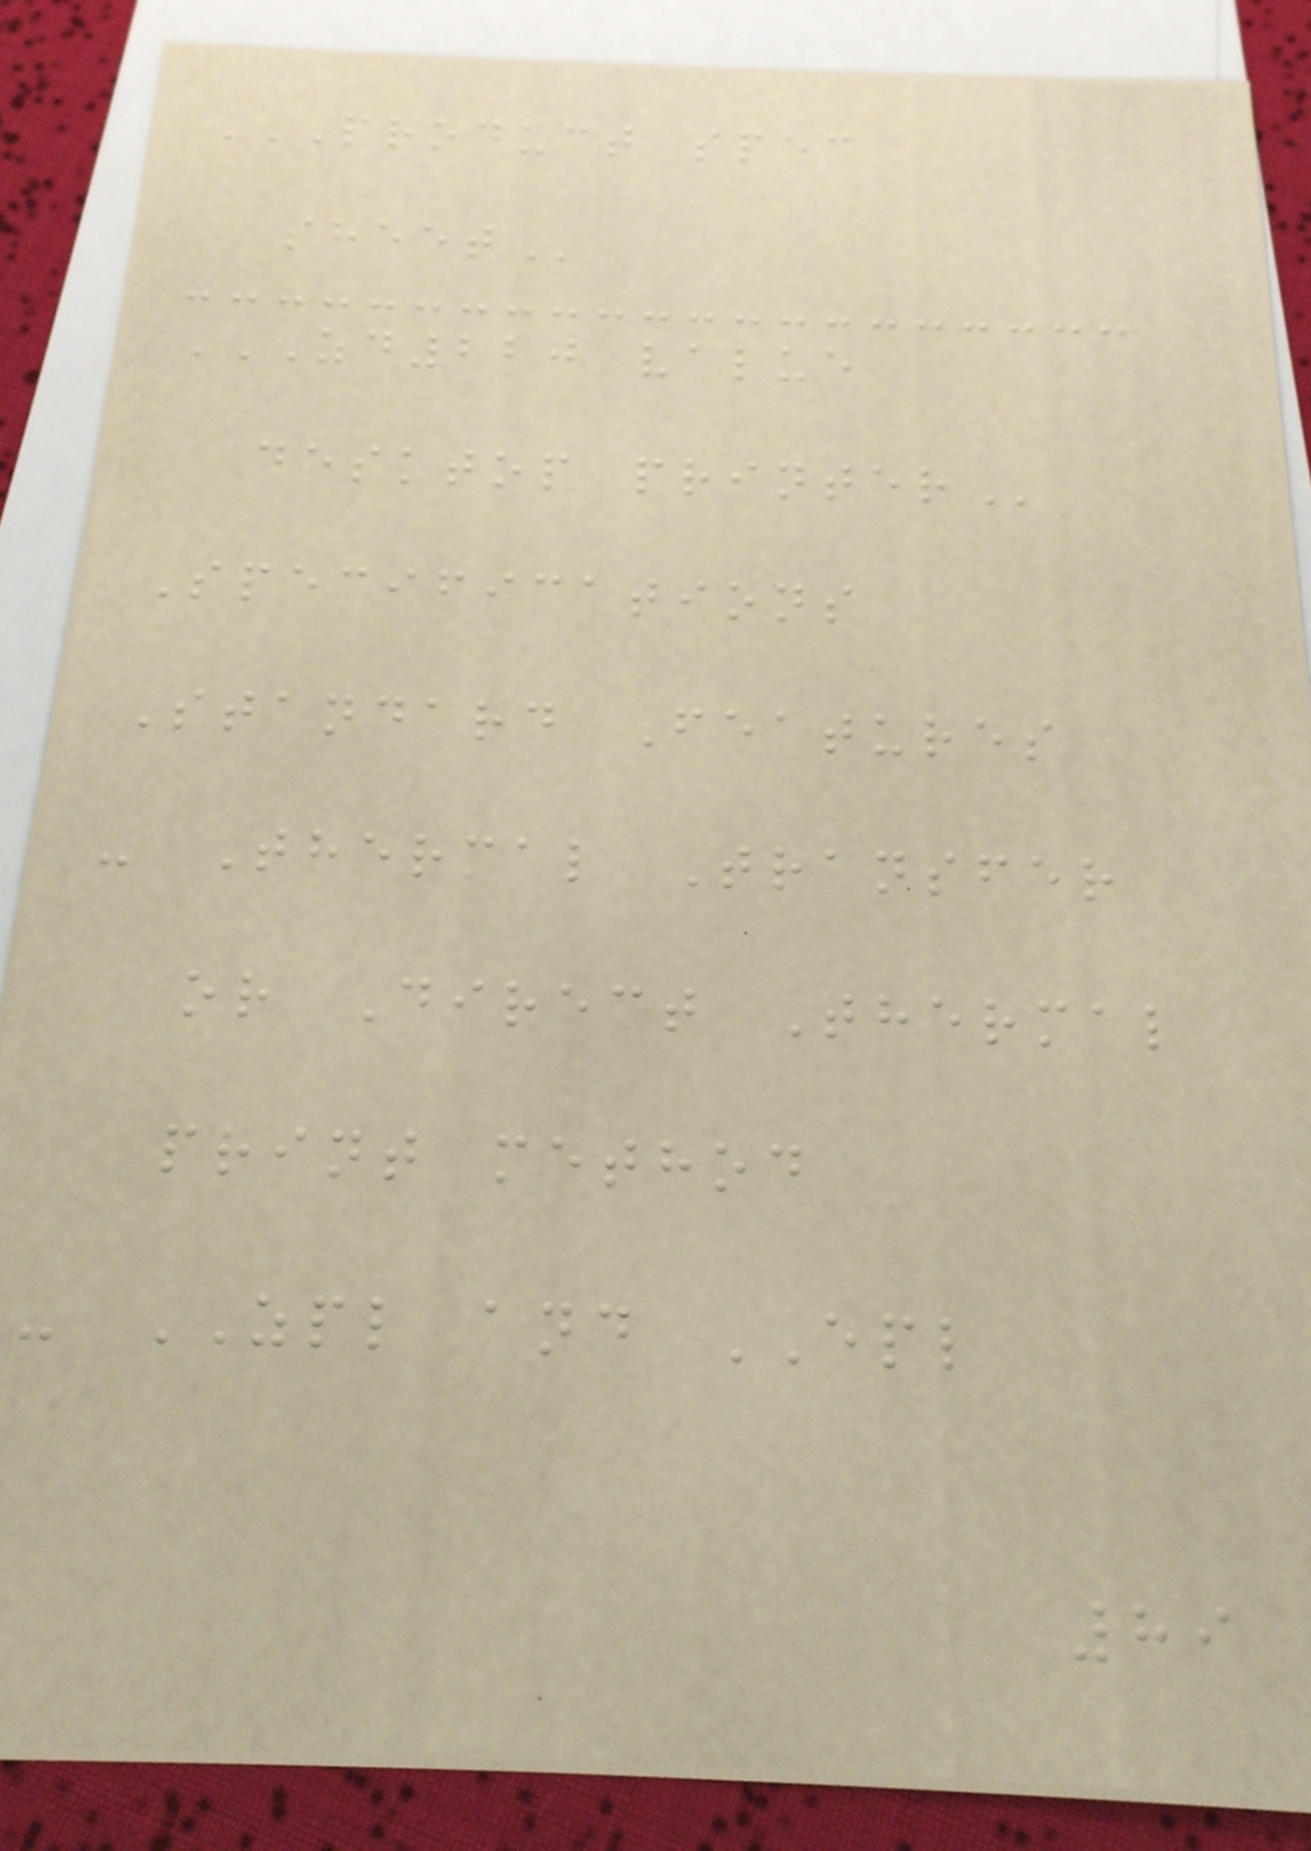PRODUCT SPEC
SHEET
ZD220 VALUE
DESKTOP PRINTER
Specifications
Standard Features
- Thermal Transfer
or Direct Thermal
print method
- ZPL and EPL
89
